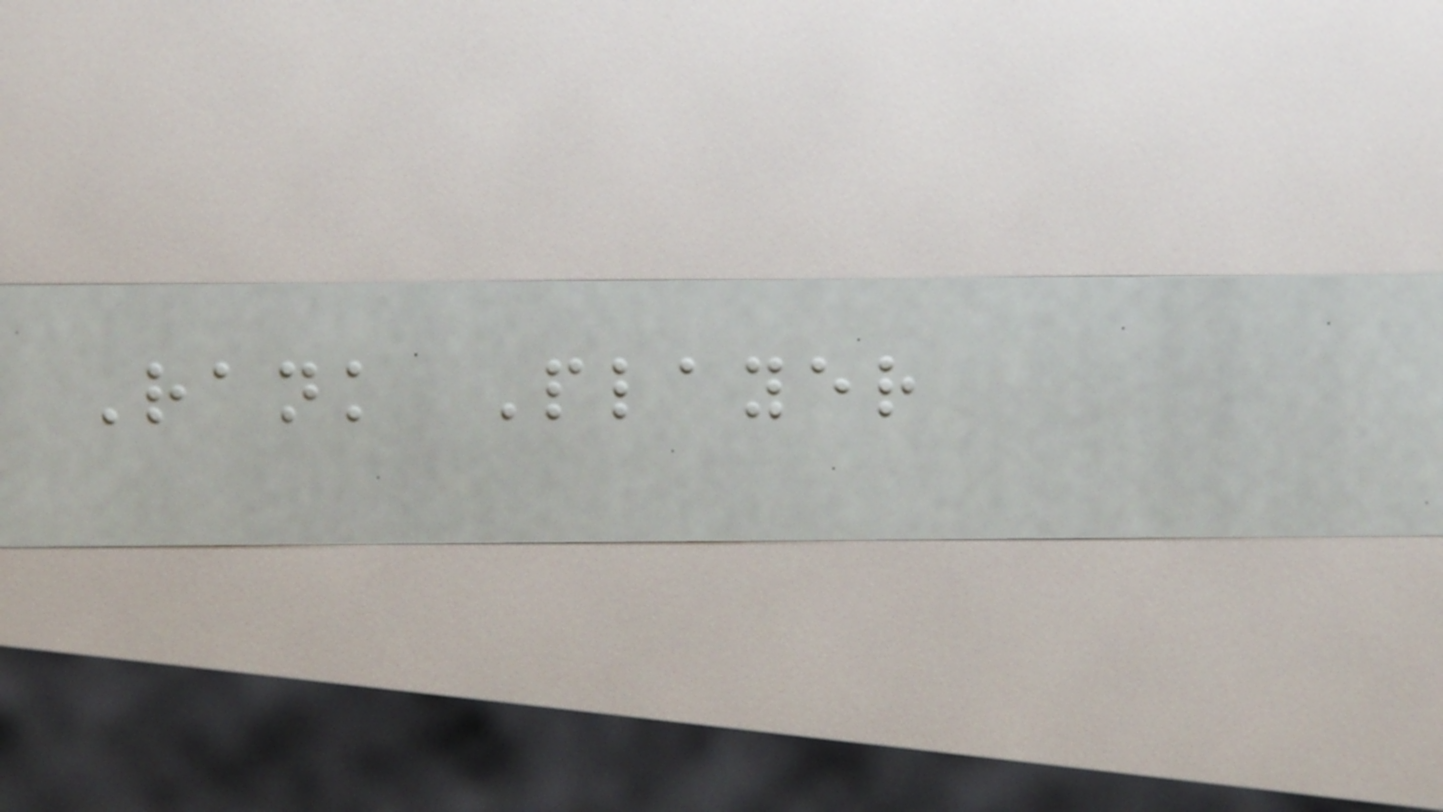Rank Player
